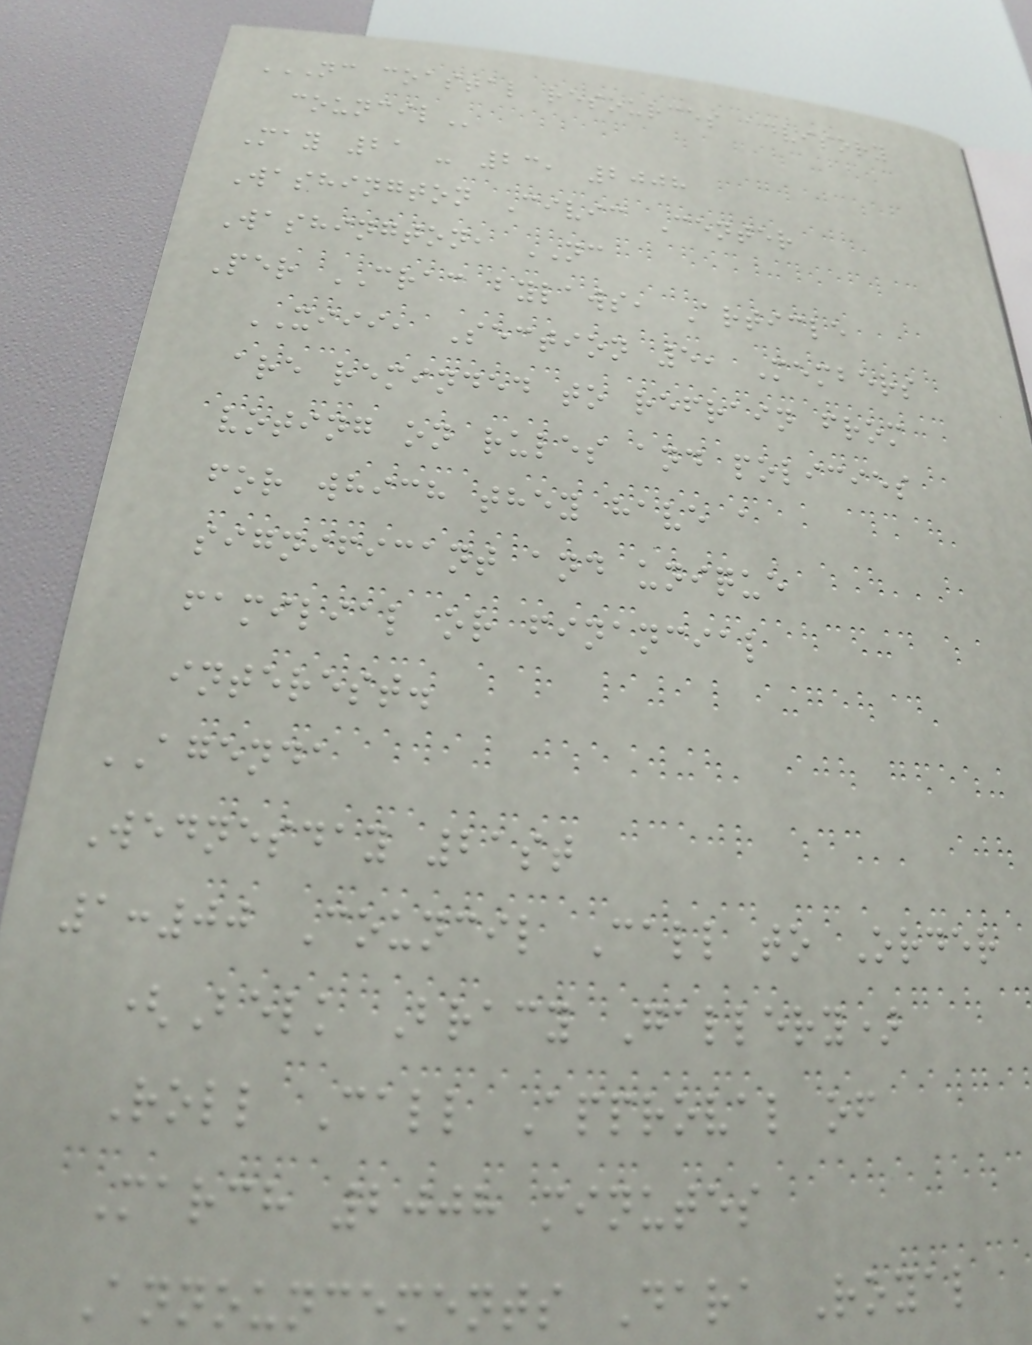NC COASTAL RESOURCES ADVISORY
COUNCIL
May 21 - 23, 2008
Washington Civic Center
Washington, NC
Per CRAC bylaws, Article
XIII, Section 5, Members
are reminded to refrain from
voting on rules and policies
for which they have a
significant and unique
familial or financial
interest.
AGENDA
Wednesday 21st
1:00 Council Call to Order
(Belk Bracy Gallery)
Roll Call Approval of
March 2008 minutes
Announcements Dara Royal
